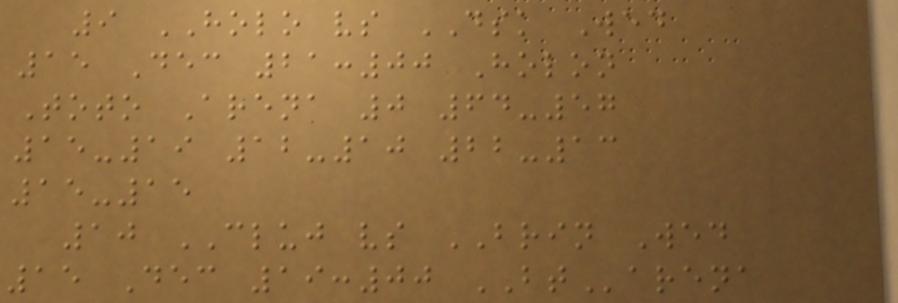9 HOLO vs DSK Wed
15 Dec 21:00 Holon
Toto Arena 0 64-57
15-19 12-10 22-13
15-15
10 CLUJ vs BRIN Wed
15 Dec 19:00 BTarena
